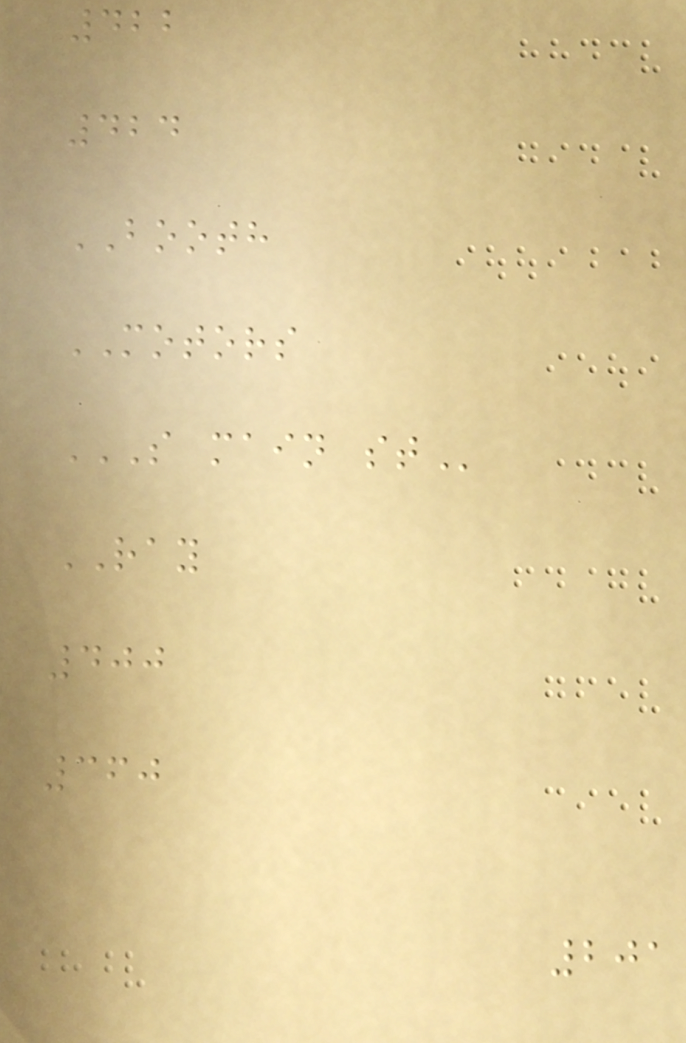422
424
BOOTH
MOTORS
S MAIN ST
RAY
400
360
201
